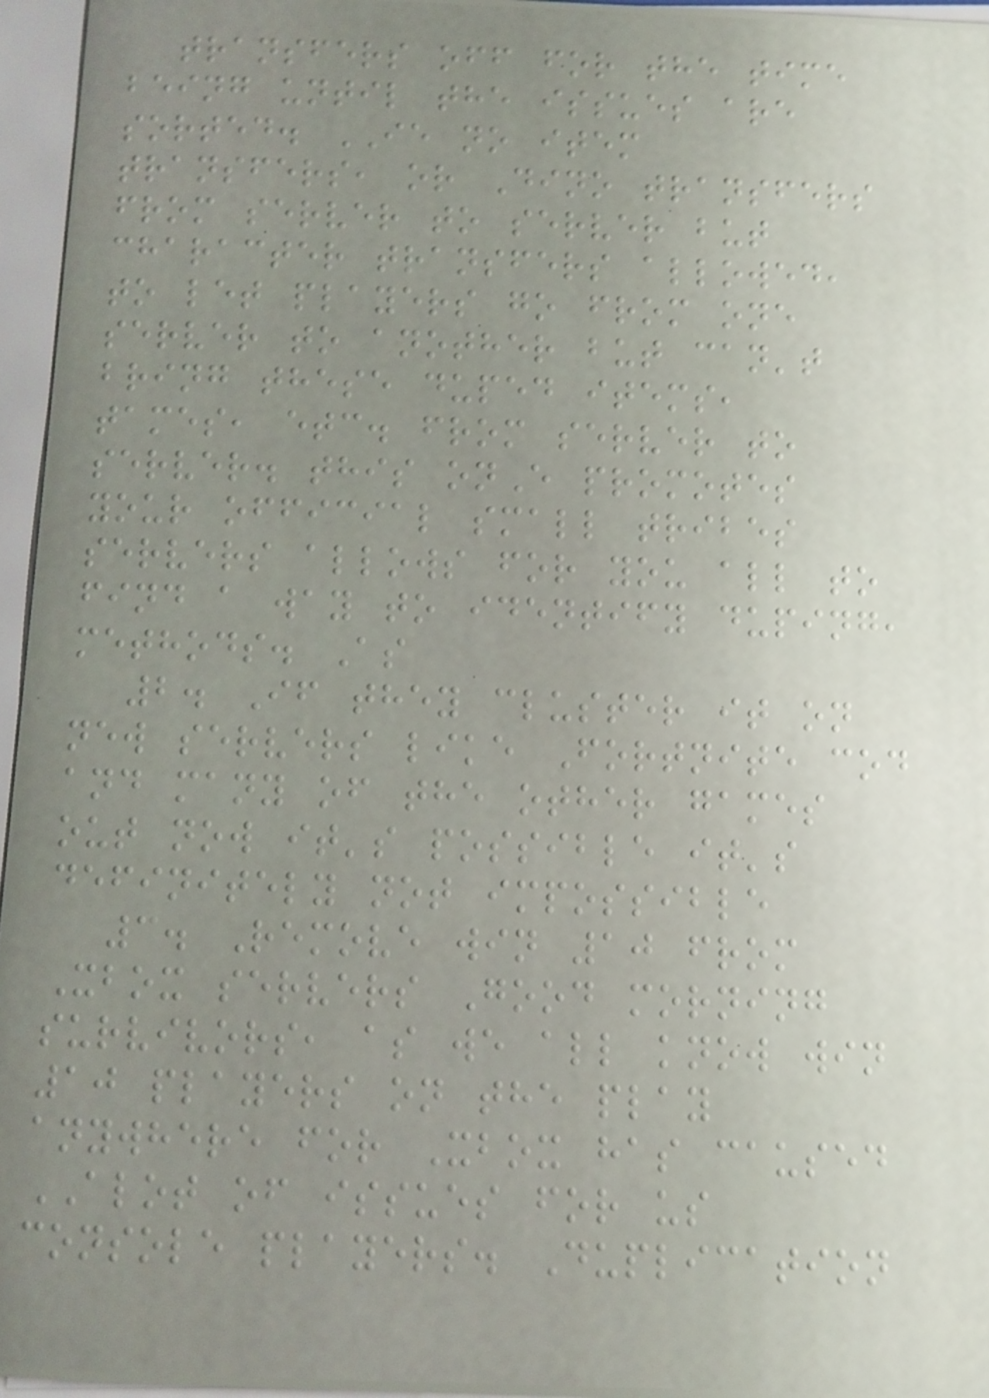transfers off for the time
being until the issues are
sorted. IE no item
transfers, or Dino transfers
from server to server but
character transfers allowed,
to let players go from one
server to another but can't
bring these duped items,
tames, etc. from server to
server. this onE promotes
your official small tribes
servers allows for you all to
find a way to identify duping,
methods. As
2. If they cluster it on
new servers like Fortnite cod
and many of the other games
out now it's possible it's
definitely not impossible
3. Remove win 10 from
Xbox servers Good morning
survivors, as we all know win
10 players on the play
anywhere for Xbox has caused
ALOT of issues for us
console players. Duplication
